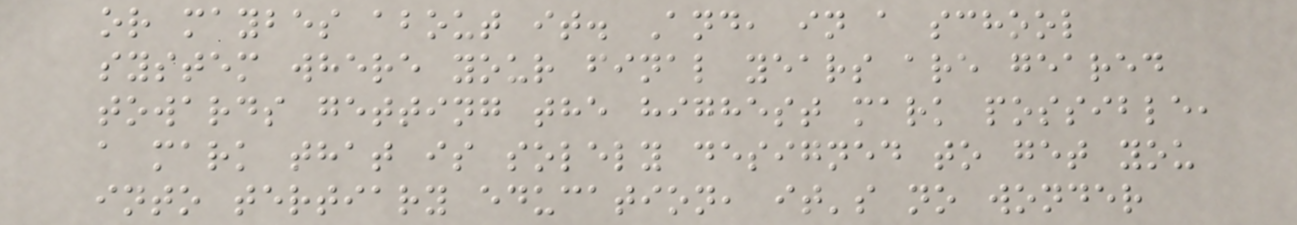or maybes about it. And, in a school
system where your final years are geared
towards getting the highest mark possible,
a mark that is solely designed to get you
into tertiary education, it's no wonder
